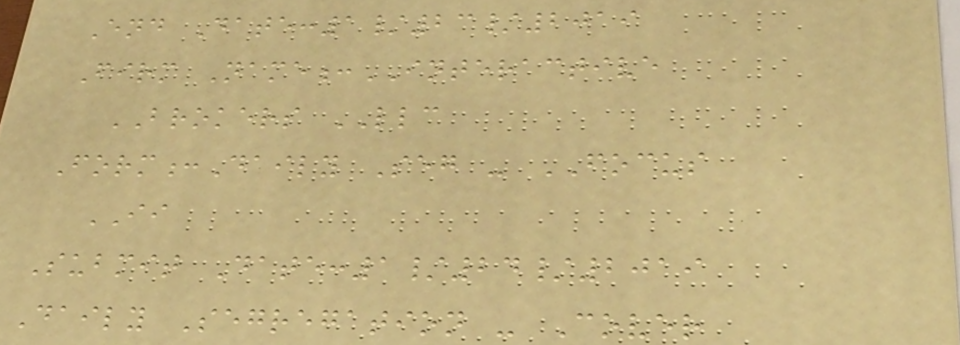End Date:1/23/2019
Firm Name:INTERACTIVE
BROKERS LLC
Form:Daily Seg - FOCUS
II
Submit Date:1/24/2019
Daily Segregation - Cover
